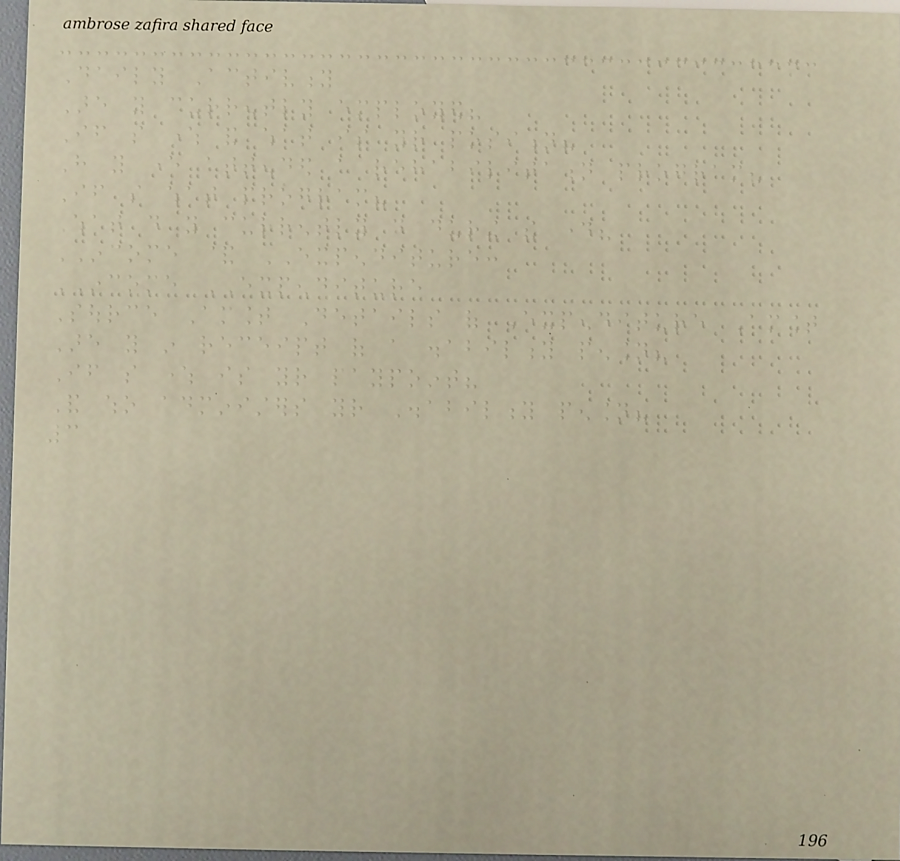Daily Activity
Are you currently employed?
If so where and what is your position?
Have you ever attended a rehabilitation program?
If so what program?
What do you currently do during the day?
INCOME & EXPENDITURE:
INCOME EXPENDITURE
Source Amount Details of Expenditure Amount
Are you in receipt of a disability pension?
If so where is your paypoint?
And who administers your Disability pension?
3
